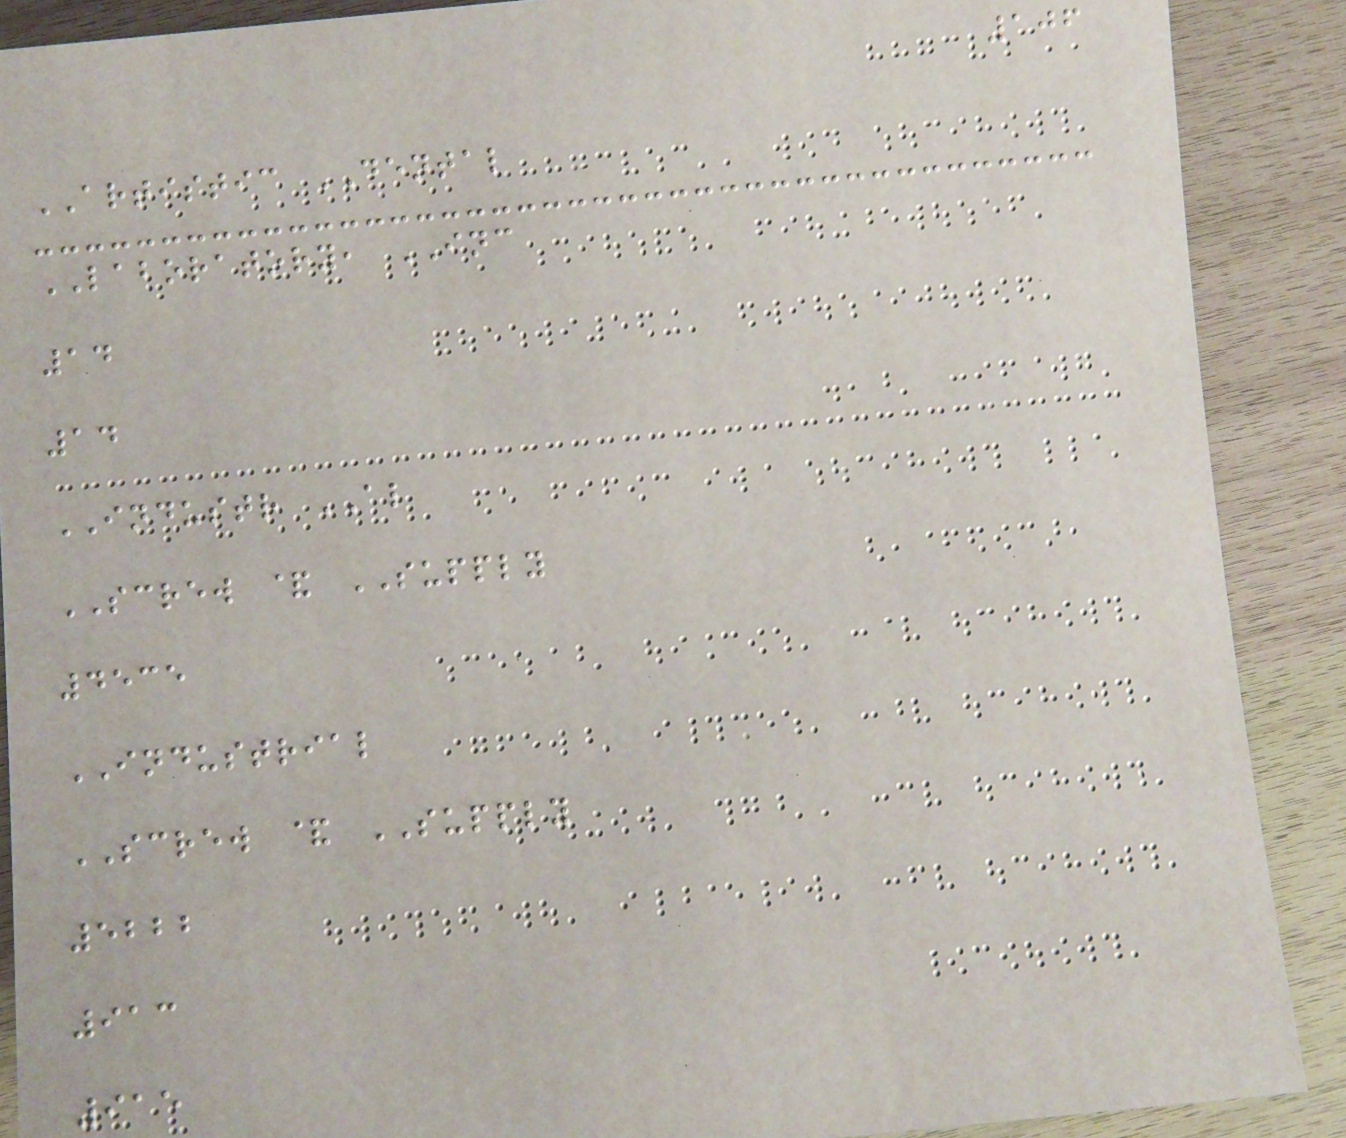106
ARTISTIC DENTAL
LABORATORY, INC
14
14
INDUSTR AL
SCREW & SUPPLY
4535
INDUSTRIAL
SCREW & SUPPLY
5222
913
915
